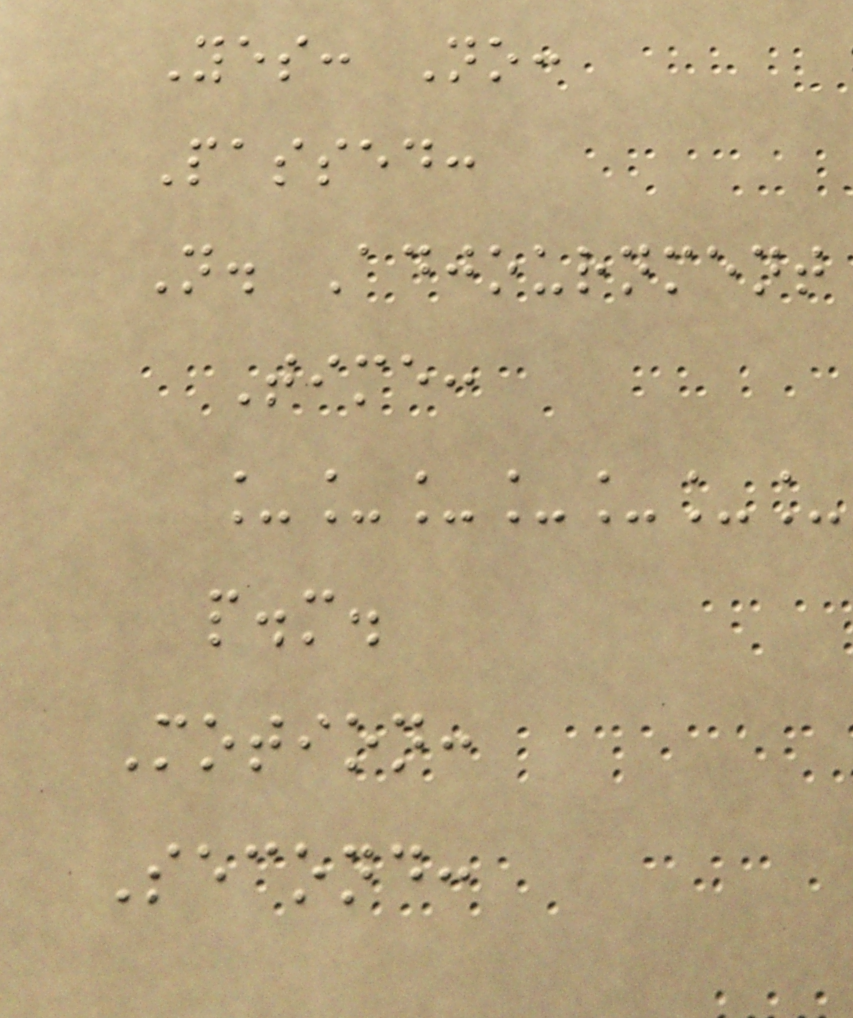Yes: No:
Passed:
N. Adjournment
Time:
_______
p.m.
Motion:
Second:
